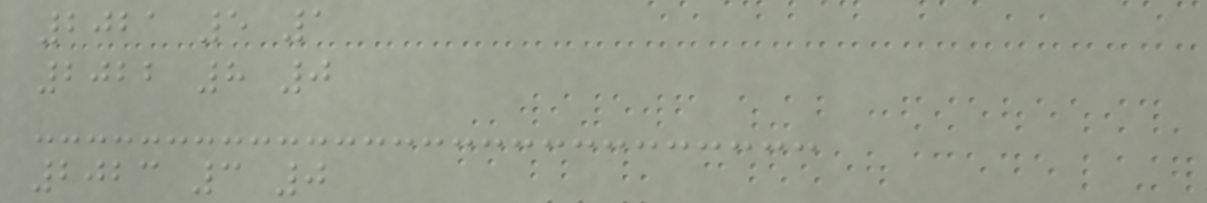2021 5 1
2022 8 0
2023 3 0
